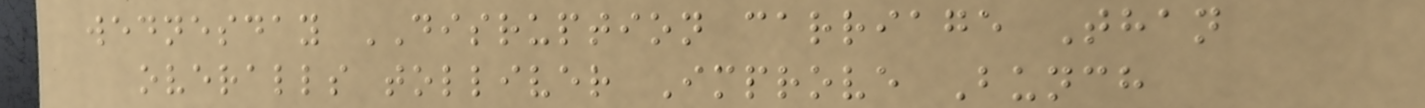wednesday DISRUPTION carriage Than
overalls tolliver Improve Bunch
